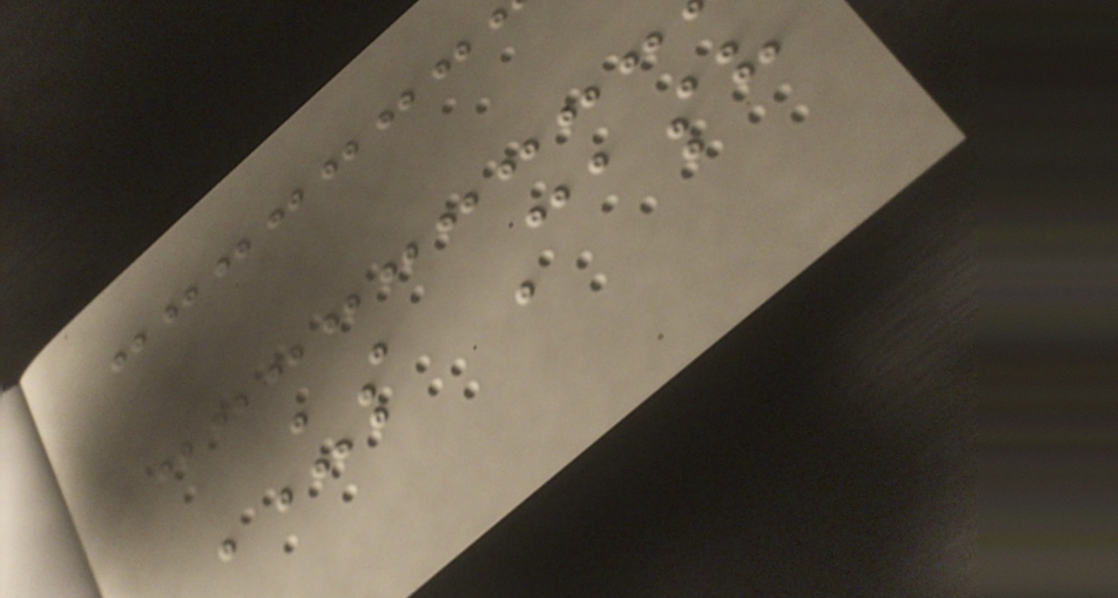US Cash
